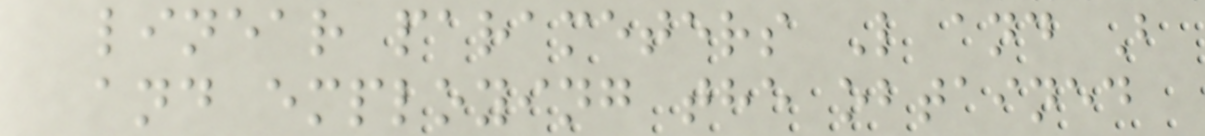linear parameters L and B
and employing the obtained
